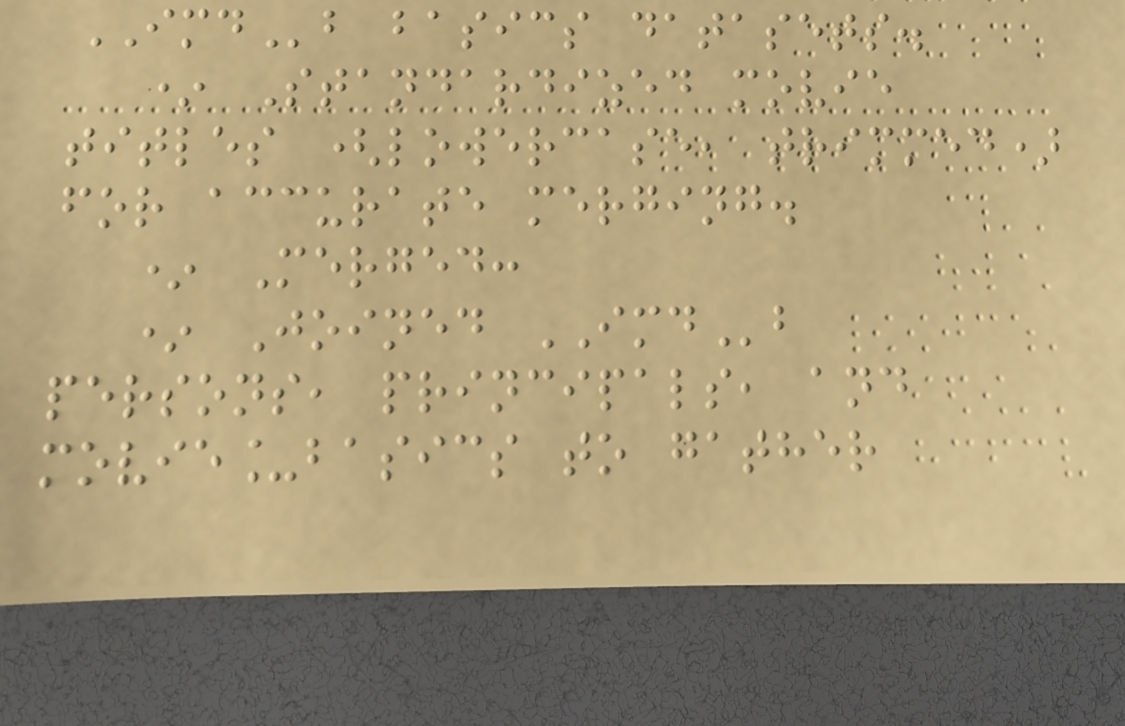IMDb basics datasets.
* Standardized movie
titles (lowercase, trimmed)
for accurate merging.
* Merged:
* Joined IMDb
persons, principals, and
movie_basics to gather
